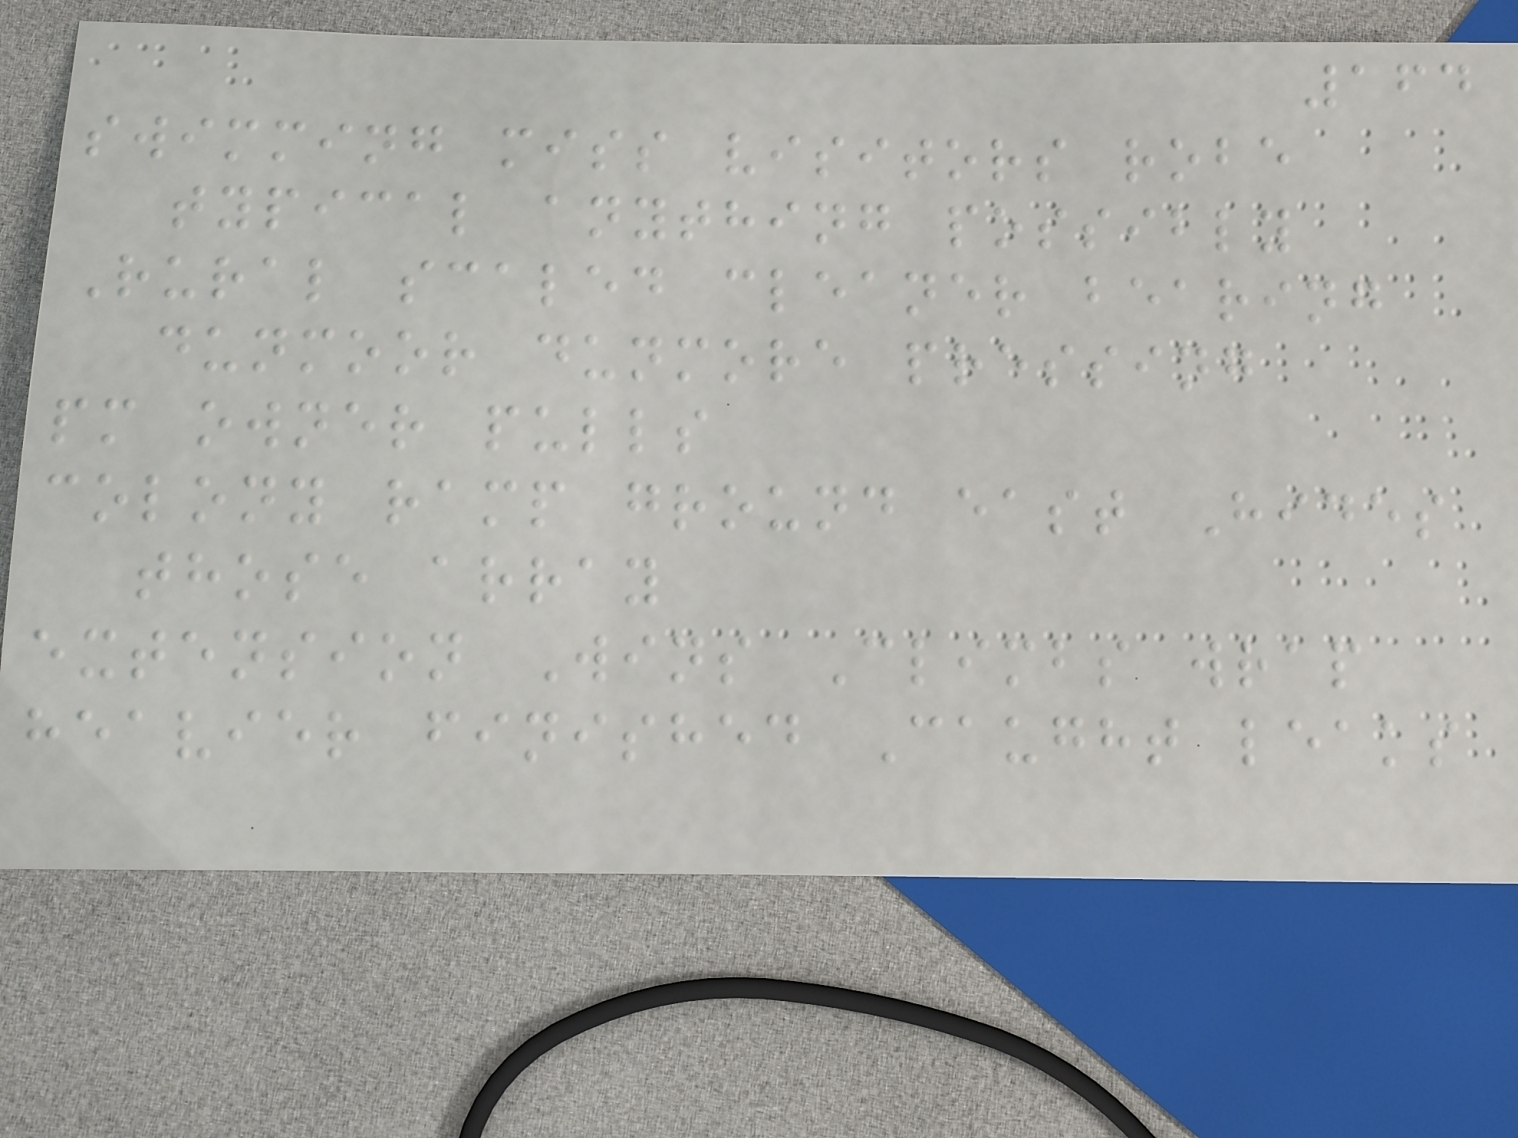164
swimming miss visitors robe
typical anything possibly
Rural scaled cleaner bearing
dunmoor dunmore pressing
pm owner pulls
colony ramp ground east Hides
those array
extension Wins Climbs wrap
heavier finished Caught leaks
